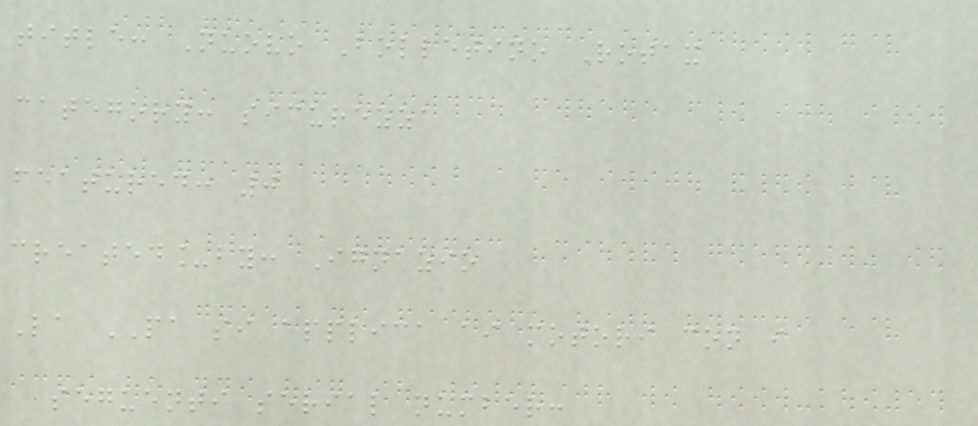title: Nuovo Bolletino Rotax
category: sicurezza
featured: 0
created_by: Ignazio
La PA si applica ai motori con i
seguenti serial number:
